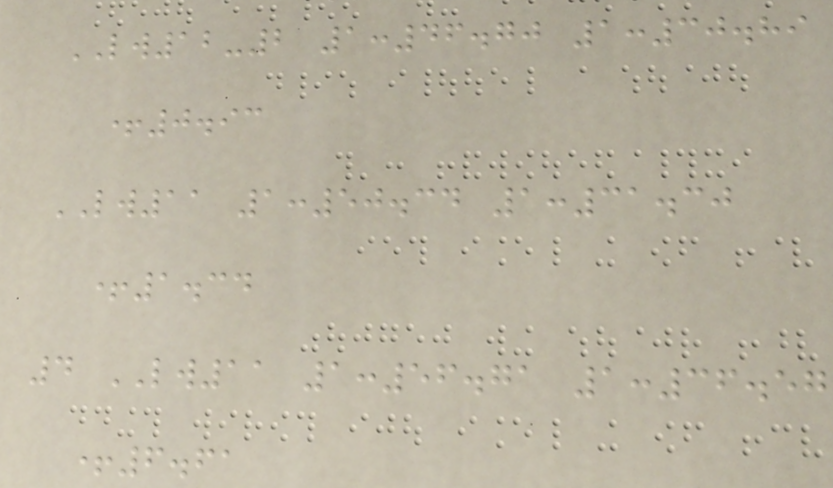LW12-2 1:46.70 1:30.89
+0.93
LW11 1:50.34 1:31.30
+1.34
4 LW11 1:56.71 1:36.57
+6.61
